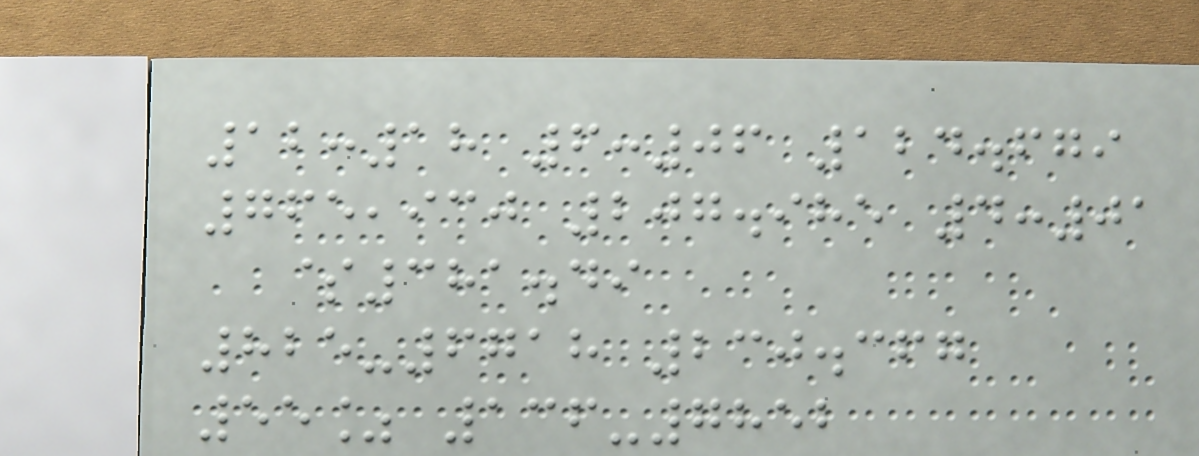12:18 6:06 124.679
765,930 207.985 4:01
$381.49
825-6718 230.367
55% 136-7852
